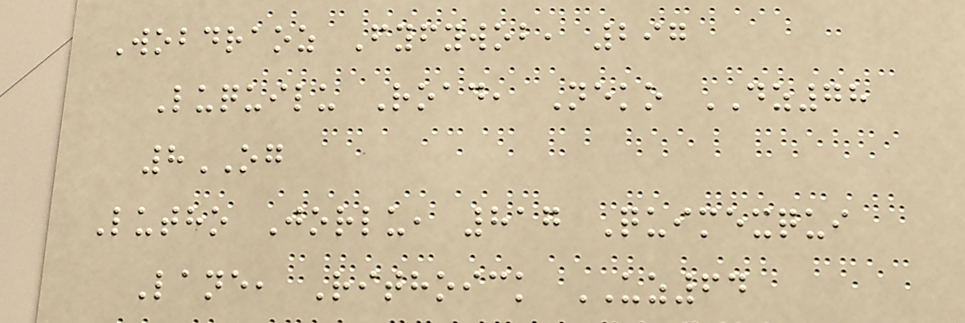Wobdraoz Fyfywob, 297
Luquilu Road, Neko DZ78
8OG
Lutho Jorlu, 817 Quimexqui
Lane, Rithoick UZ64
